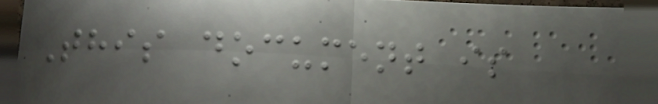This document is
